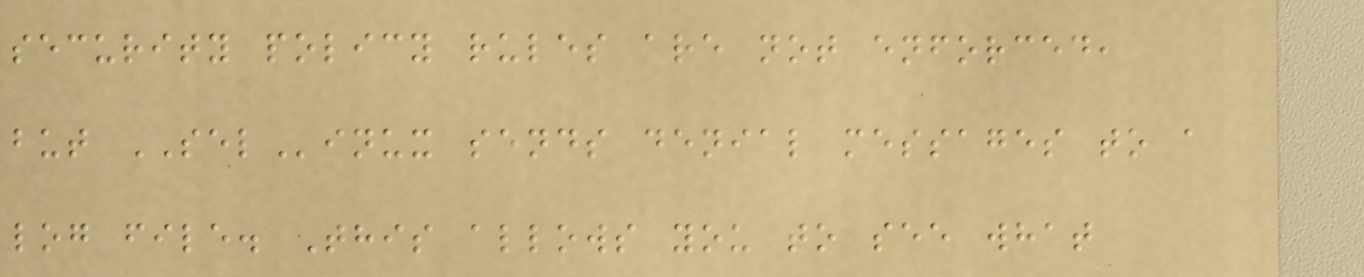security policy rules are not enforced,
but SELinux sends denial messages to a
log file. This allows you to see what
